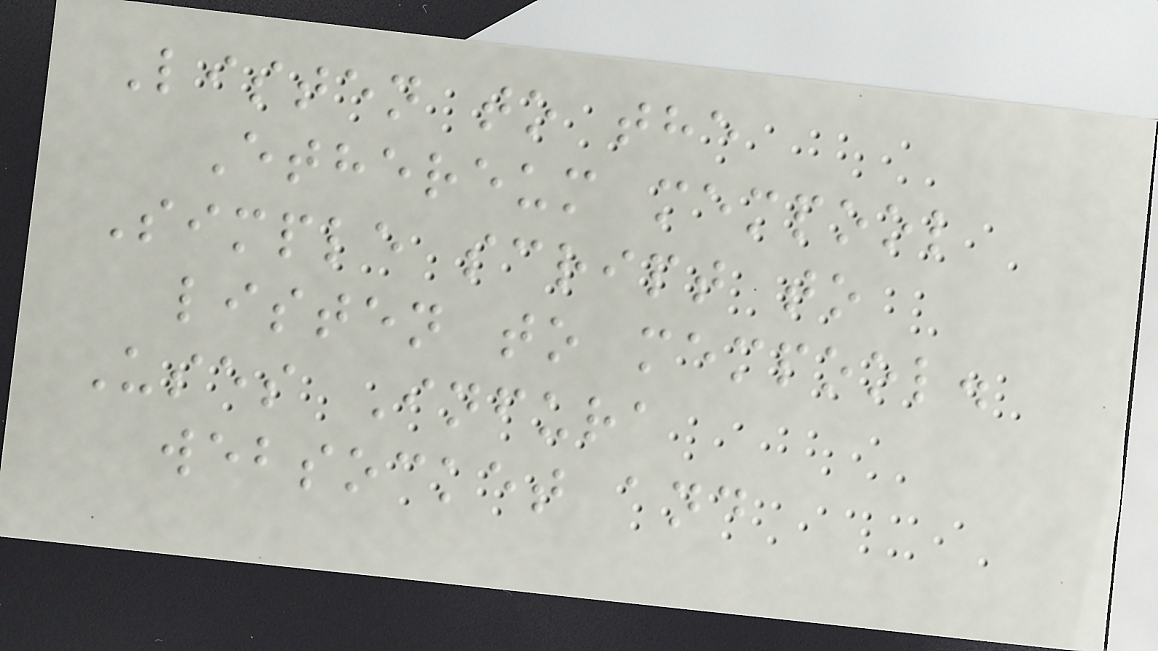Listen to the
Ethereum mempool
Simple script to
listen to mempool.
Uses Infura
websocket and
